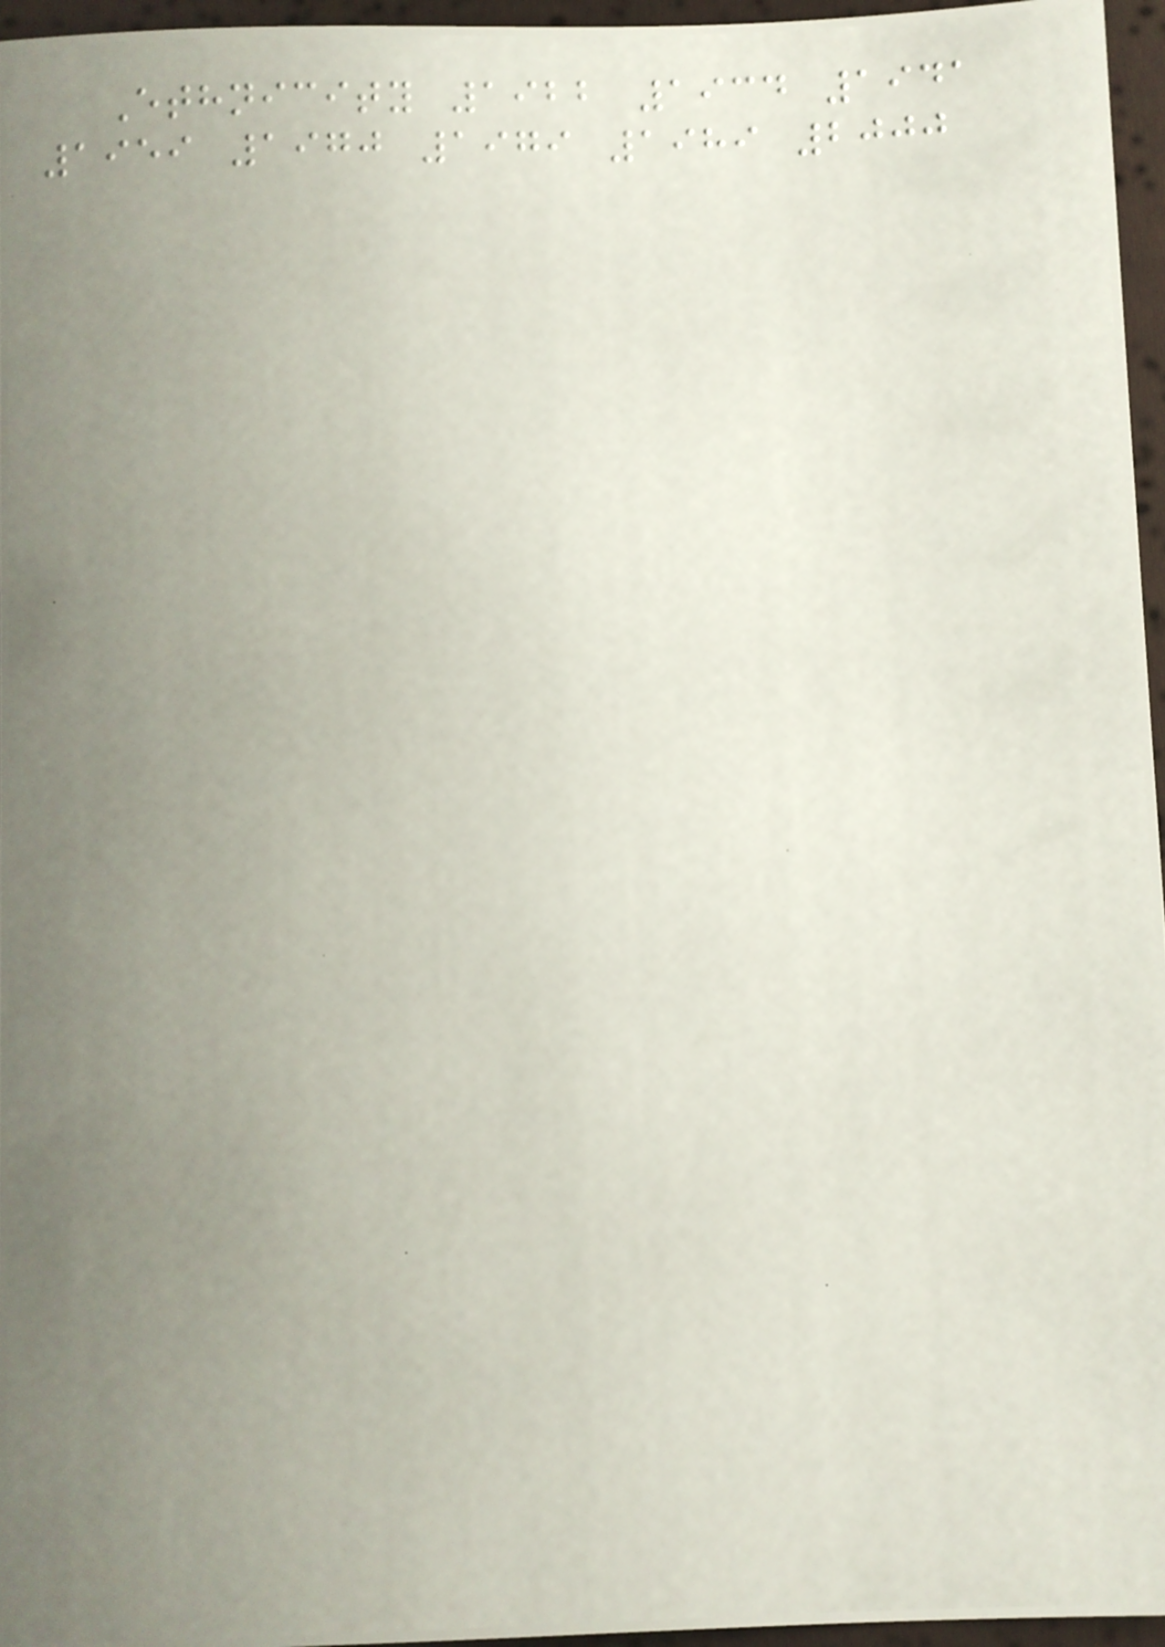Ethnicity 1922 1934 1941
1959 1970 1979 1989 2000
